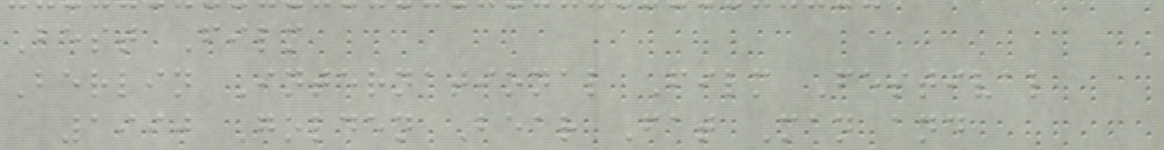Best Film
Berlin International Film Festival
1990 Golden Bear Fat Man and
